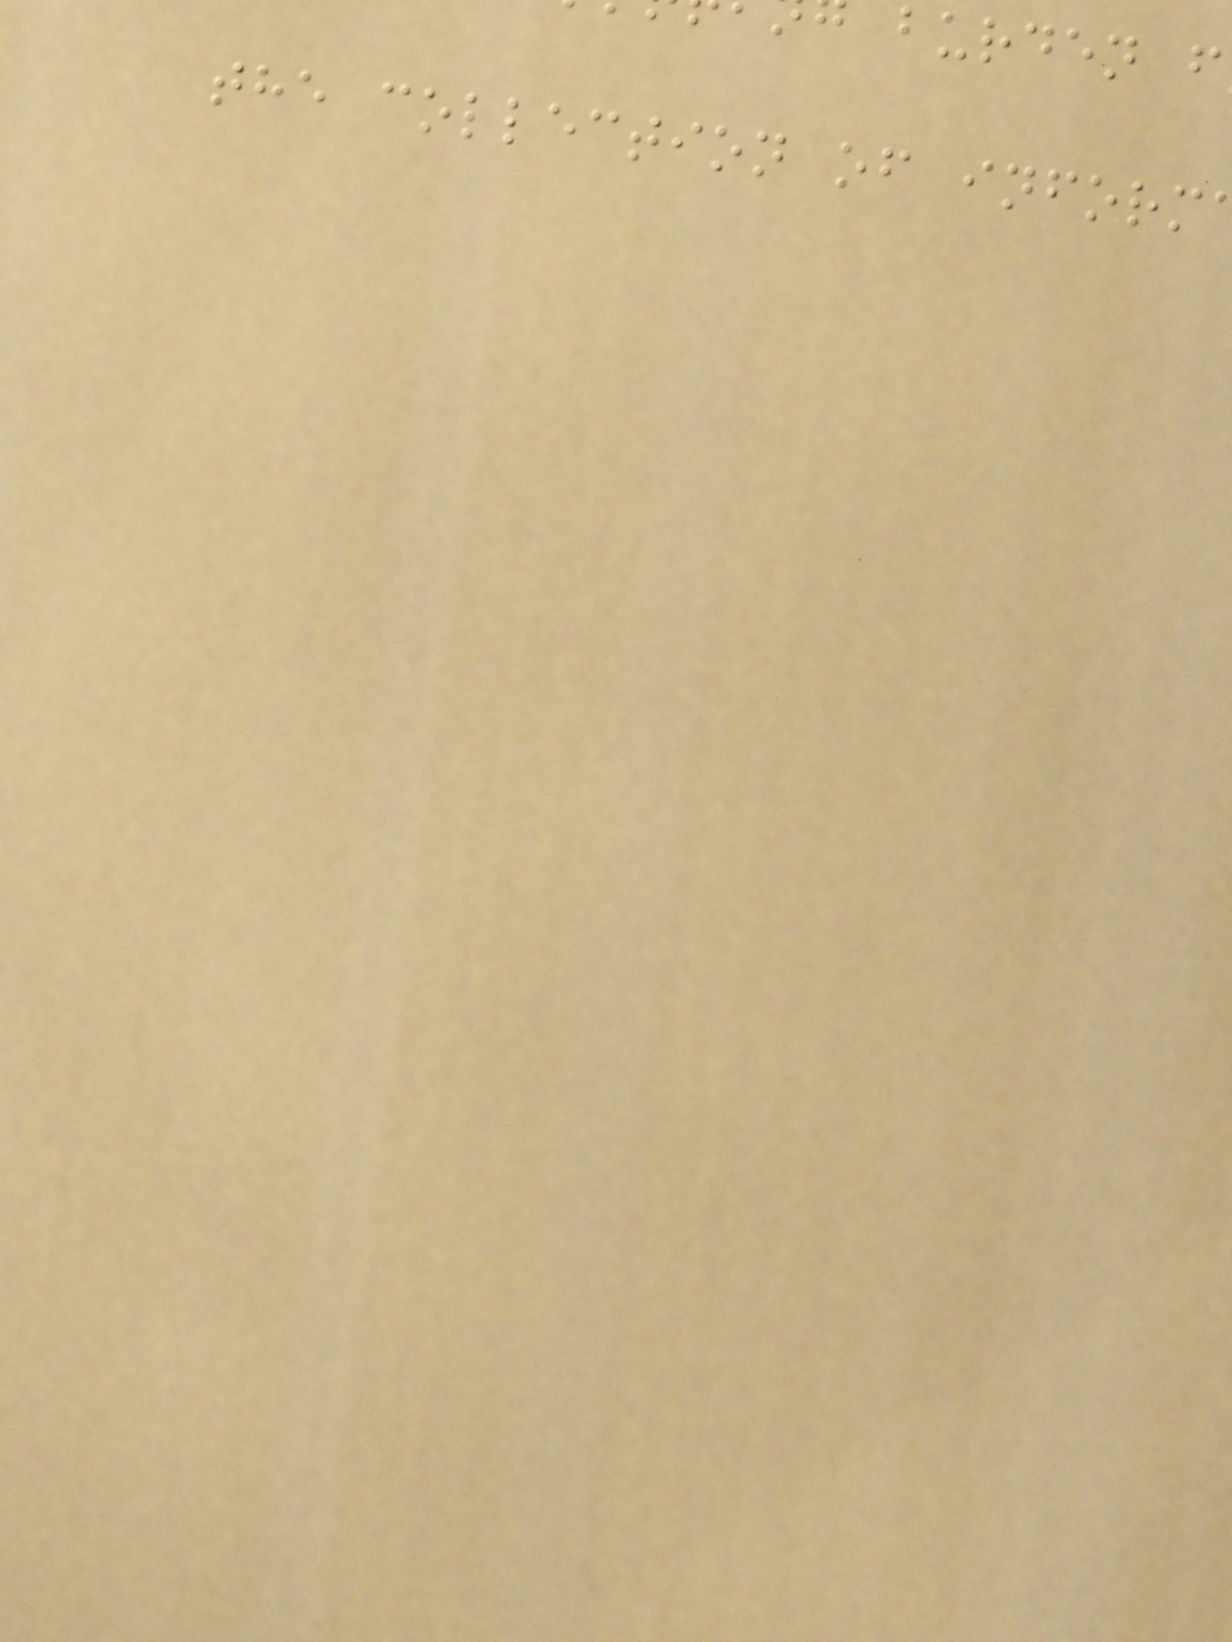burden f
the collection of inform
